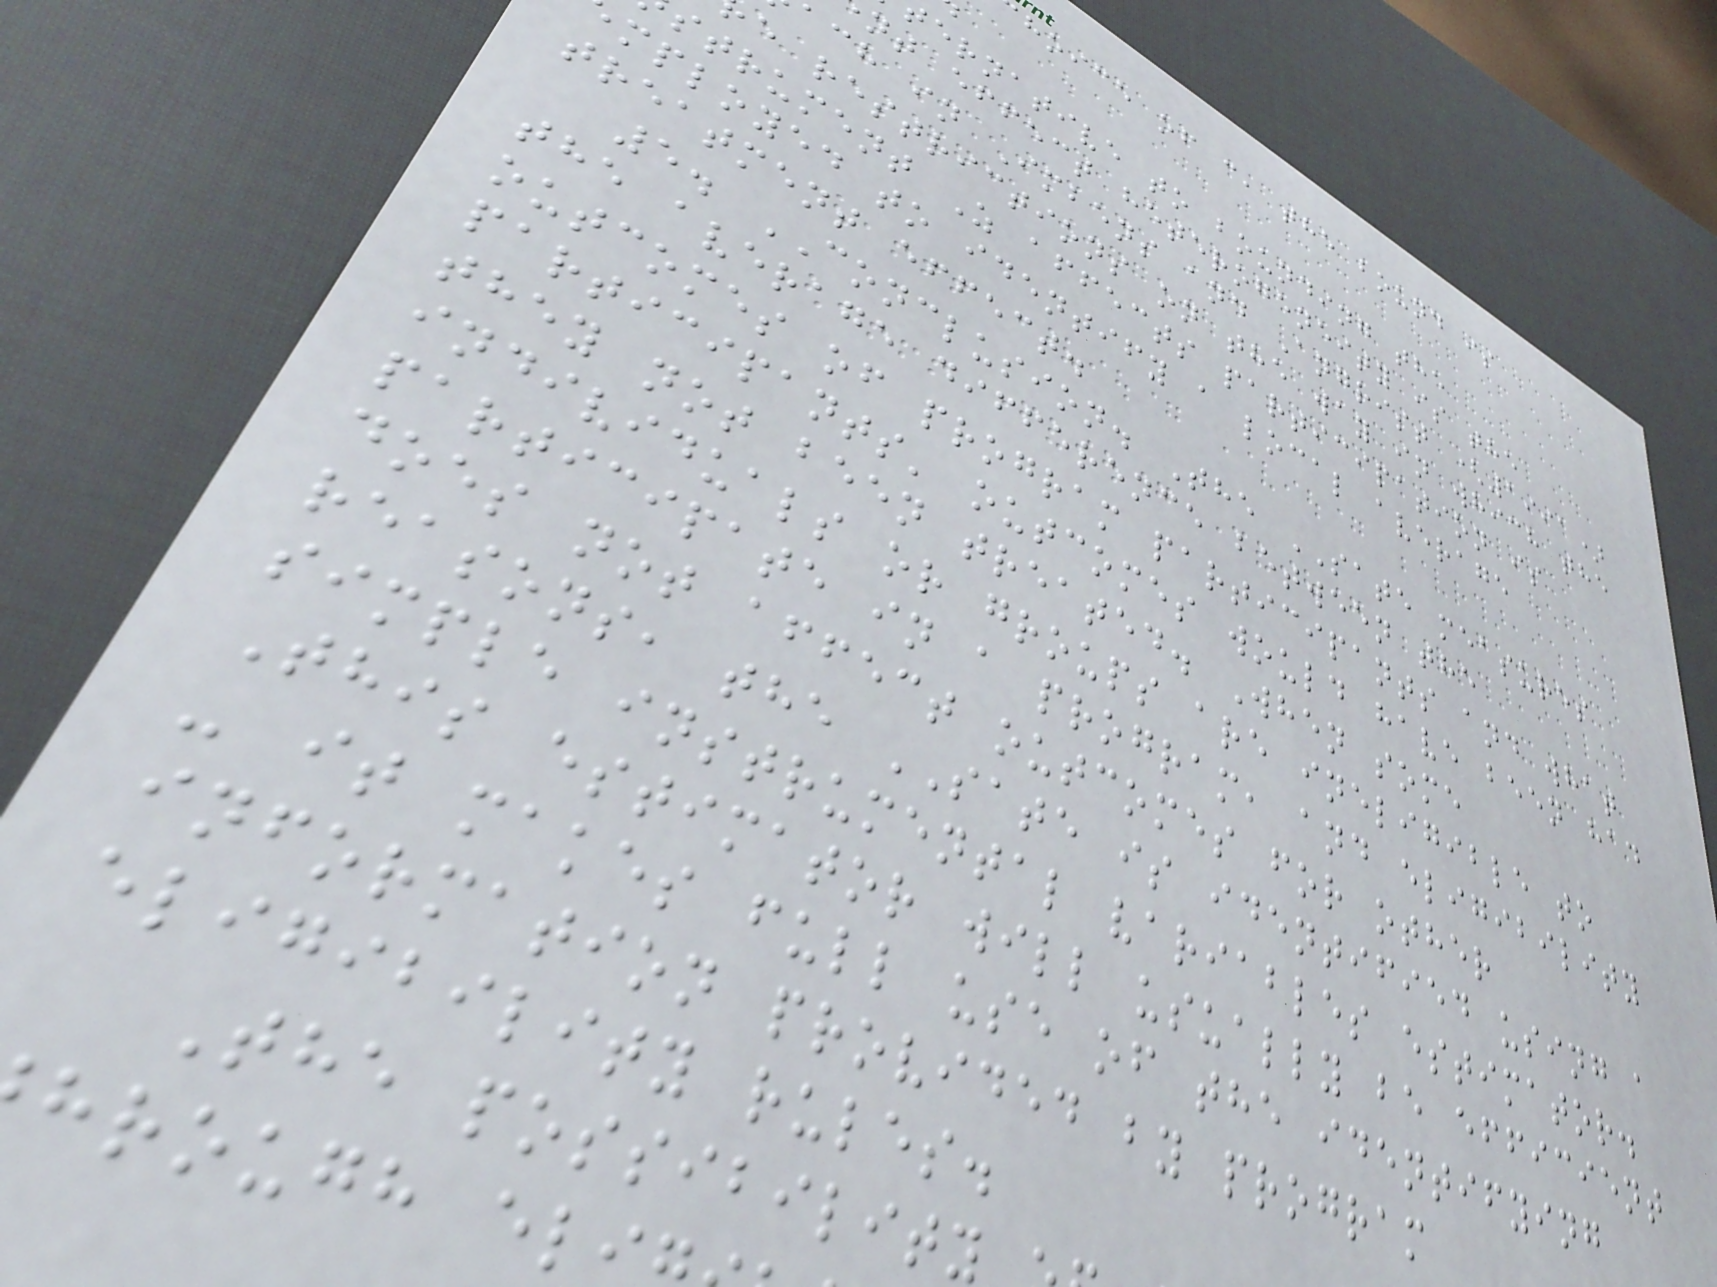hoice of c, the bound is
ernative to bounding the
nt effect heterogeneity is the
ach in Imbens and Angrist (1991)
e restrictions on the way in which the
strument Z affects participation is
mployed to identify a local average
treatment effect.
5. CONCLUSION. The SATE measures
the average difference between the
outcomes of program participants and what
participants' outcomes would have been had
they not been treated. When some
individuals or groups are ineligible to
participate in a program, and eligibility
does not affect outcomes for other
reasons, the SATE is identified using a
simple instrumental variables estimator.
This estimator will usually be efficient
- it makes full use of the identifying
information provided by program
eligibility rules.
The possibility
